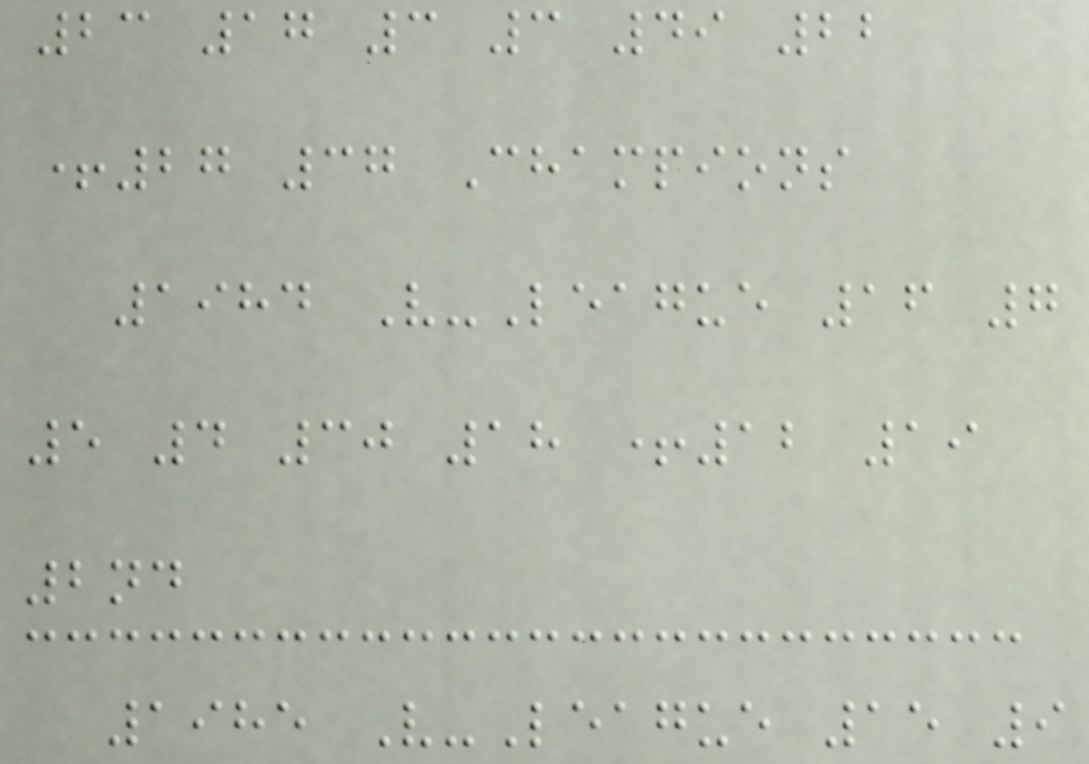23 17 3 3 49 22
+27 37 Champions
1984 V-League 16 7
5 4 30 18 +12 19
2nd
1985 V-League 15 9
